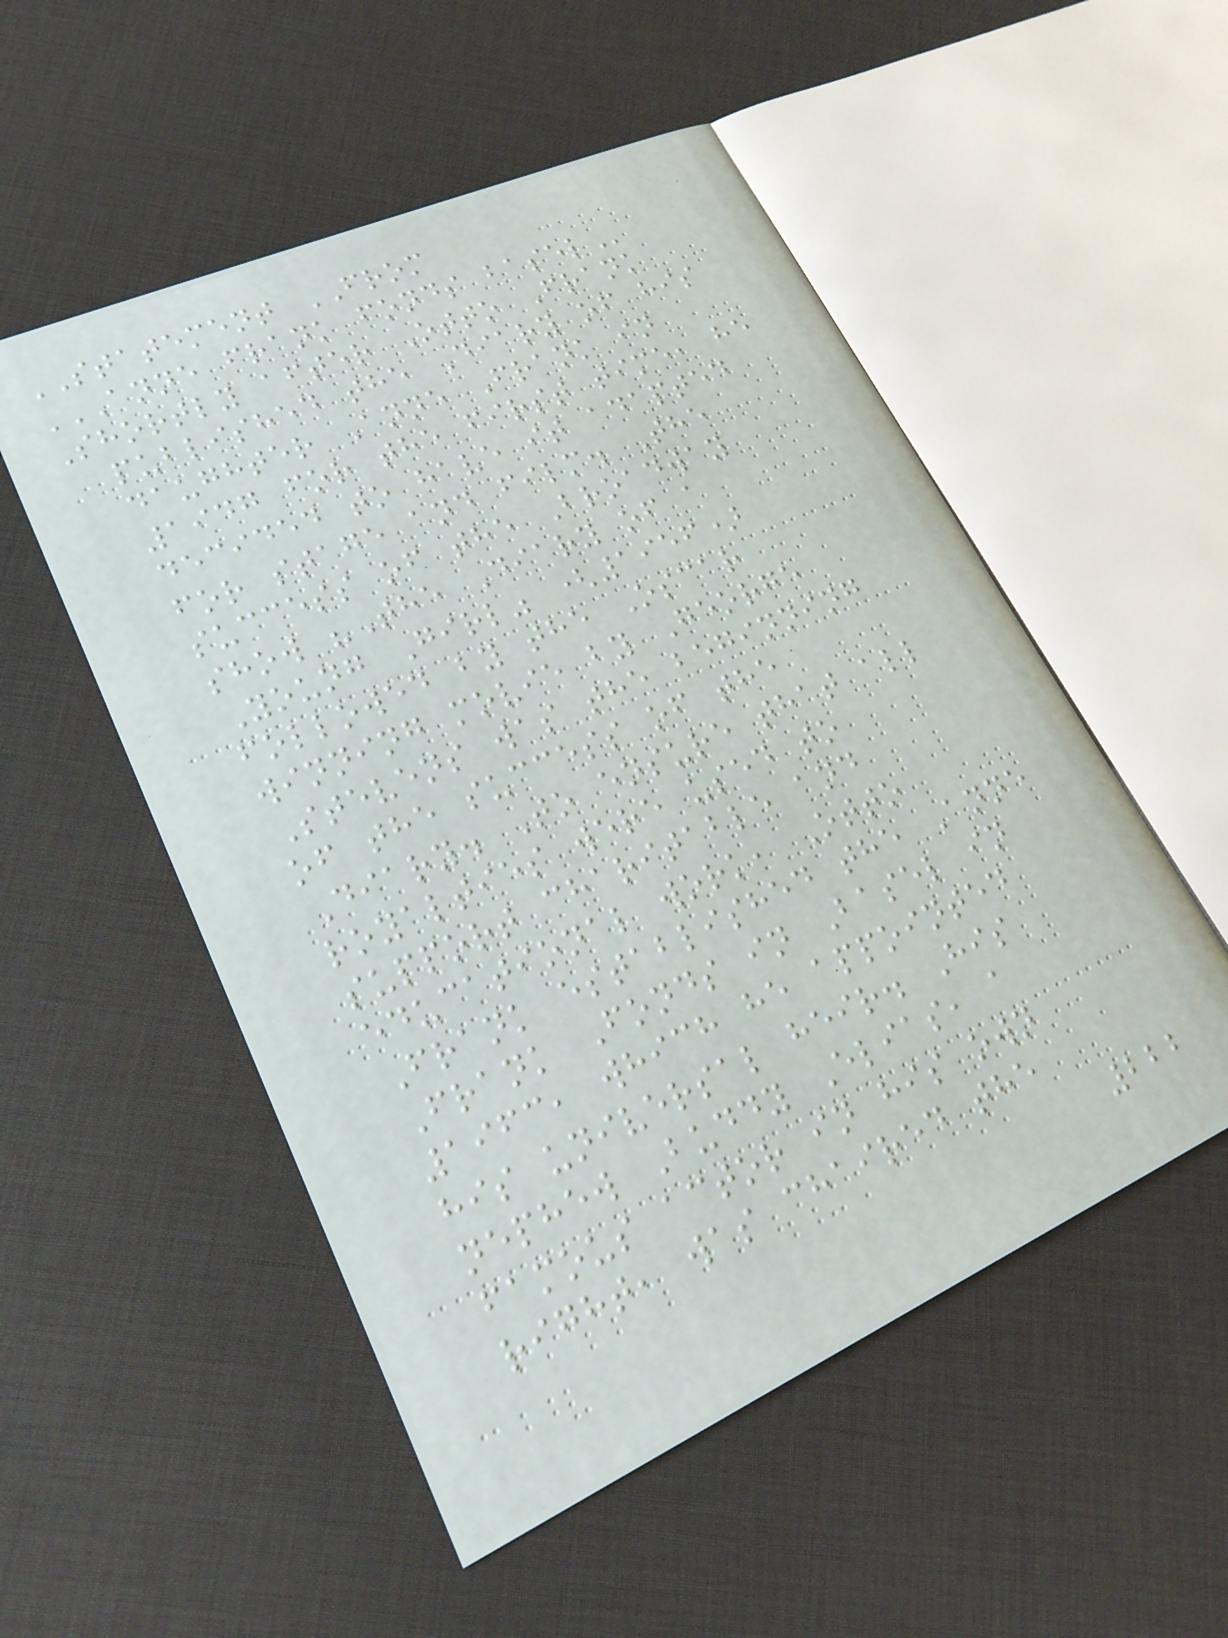STATEMENT FROM
ANNE FRANK FONDS BASEL
Shortly after Otto Frank
published the Diary of his
daughter Anne Frank in
1947 for the first time, he
decided to have it adapted
for stage and film. The
success of the Broadway
show "The Diary of a
Young Girl" (1956)
followed by the Oscar
winning movie by George
Stevens was the beginning
of the success of the
Diary. To ensure that all
royalties were used to
support charitable and
educational work, Otto
Frank established the Anne
Frank Fonds in Basel in
1963, which he appointed
his universal heir. His
nephew Buddy Elias, a
famous actor in his own
right, was chaired the
222
